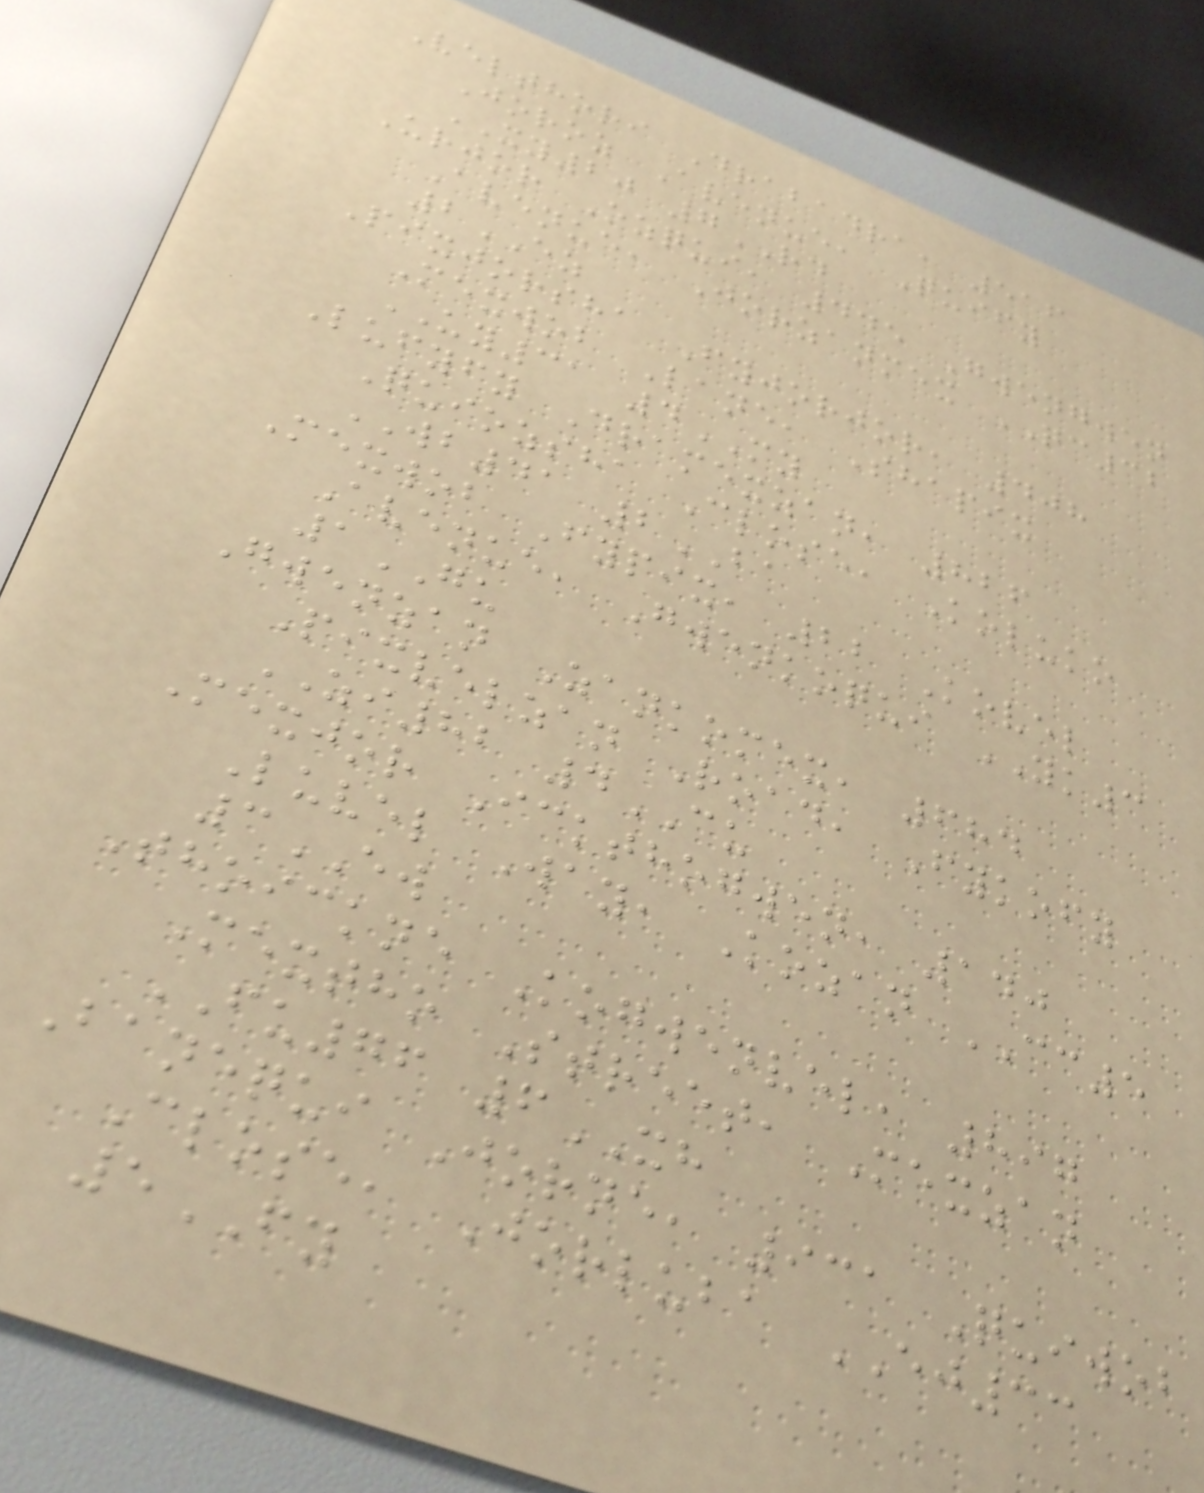Velthori Drabadra, 516
Joroz Avenue, Quify
XY20 7RD
Urjor Ozqui, 445 Gwengwen
Avenue, Jorzanmex QC32
2EZ
Pixjorsha Fyjorjor, 408
Mexwob Lane, Shapix
UY31 4MY
Lufyfy Dramexzan, 826
Quiozsha Close, Koluko
WB41 2BA
Mexwob Fypix, 22 Kovel
Avenue, Gwenkoqui YK3
1GU
Gwenzan Zankomex, 684
Pixvelzan Road, Fykofy
ZI82 4CU
Mexjor Ickthogwen, 140
Luvel Way, Kozan CC5
3EW
Thoickne Kogwenvel, 897
Mextho Street, Mexzan
FU76 6XH
Banequi Jorne, 931 Quiwob
Close, Jorluba EJ33
5FY
